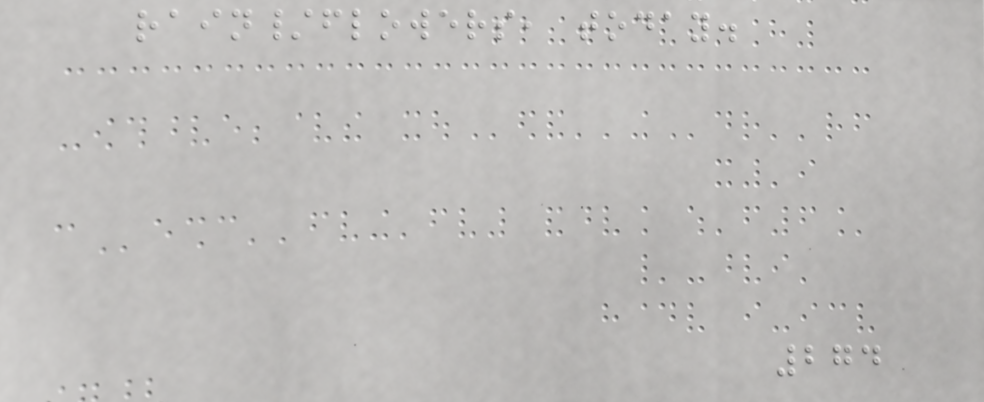rain/flowers, today.
274
